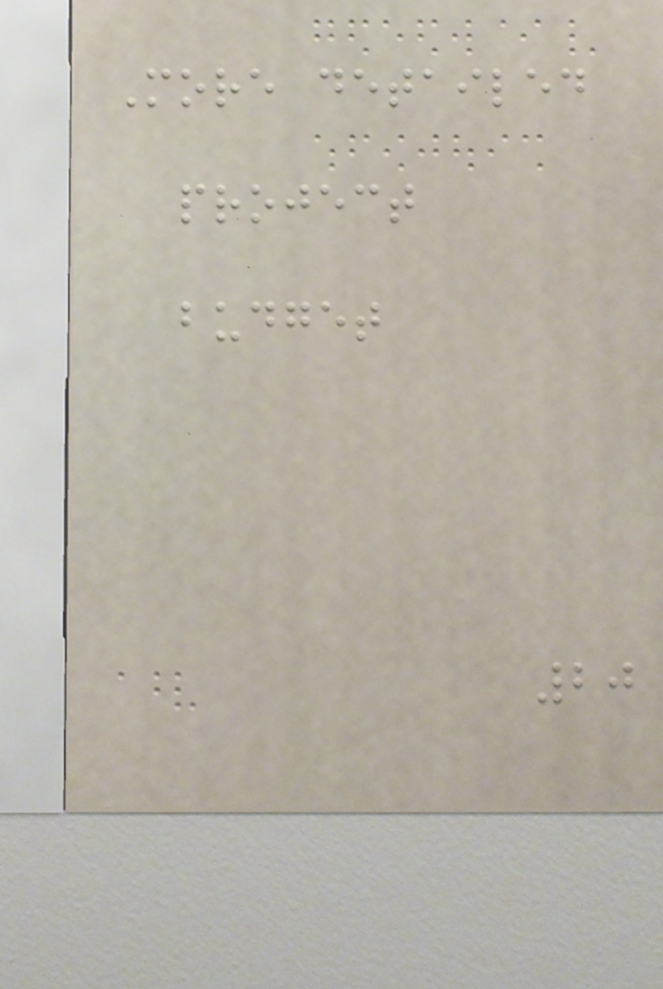More detailed
project
budget
20
